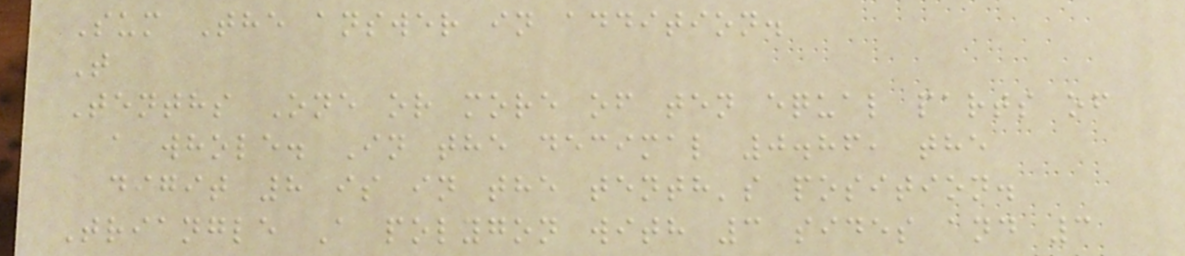Sum The answer in addition.
T
Tenths One or more of ten equal parts of
a whole. In the decimal 0.86, the
digit 8 is in the tenth's position.
Triangle A polygon with 3 sides and 3
